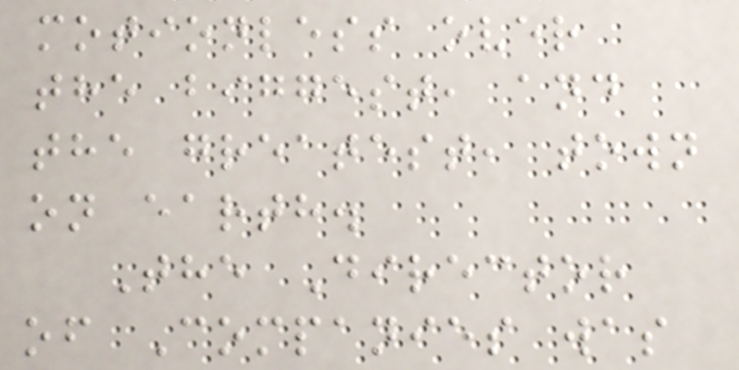motionless over
the biggest, and
the greatest, town
on earth.
The Director
of Companies was
